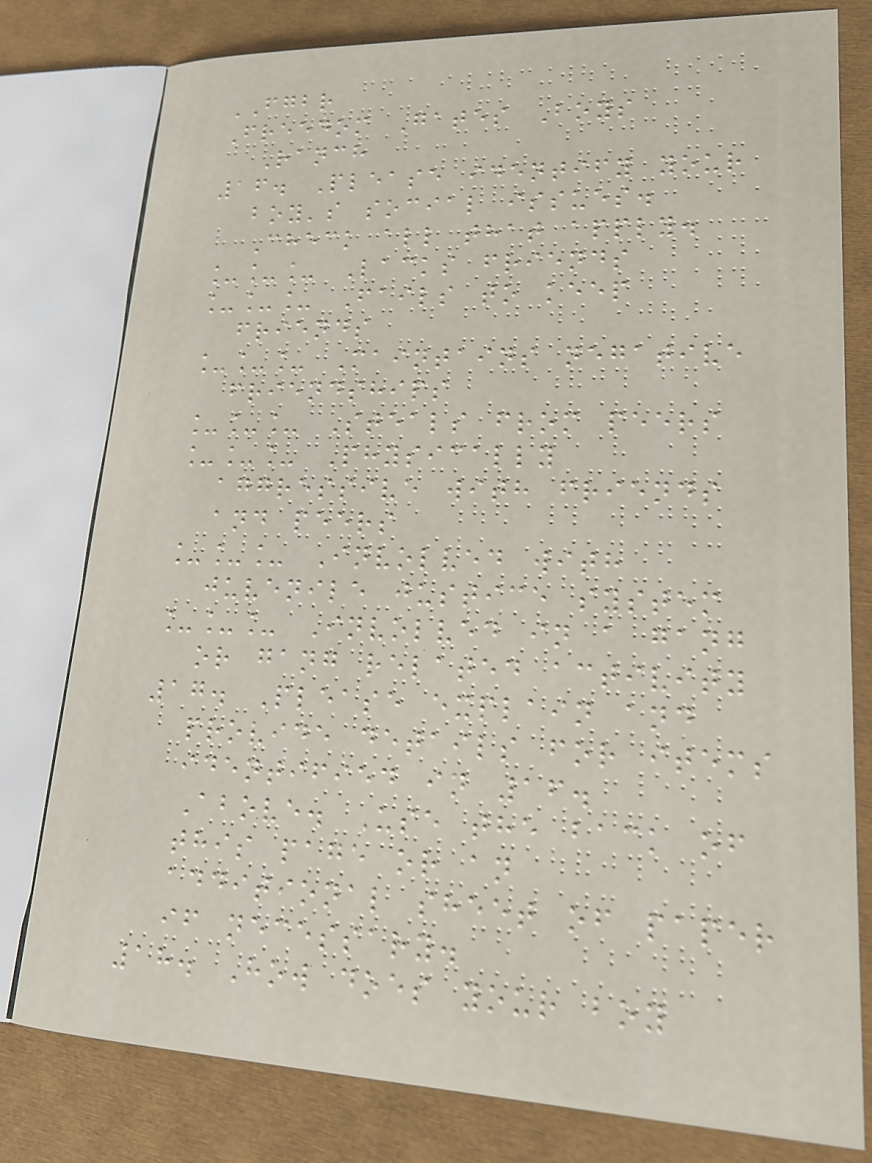FGBR
Freedom Gates Boys
Ranch
16. Please identify your
boy's social issues.
Check all that apply.
___ Lacks friends
___ Fails to keep
friends
___ Maintains negative
friendships
___ Steals from peers
___ Physically
aggressive with friends
and peers
___ Involved with
juvenile justice system
___ Involved in a gang
or gang related activity
17. Please explain and
provide details for items
identified in 16.
Above. Use the back of
this page or an
additional sheet of paper
if necessary.
18. How does your boy
